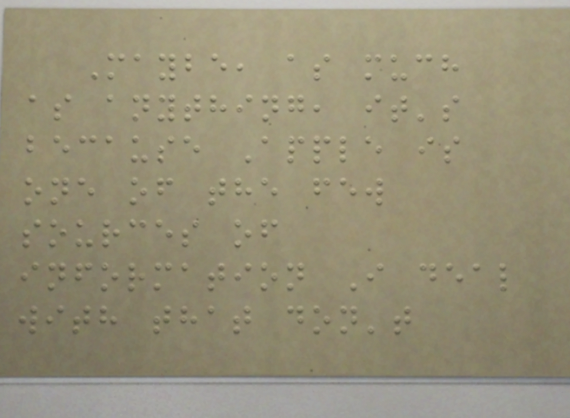Maybe, as much
as anything, it's
because Apple is
one of the few
sources of
information I deal
with that don't
